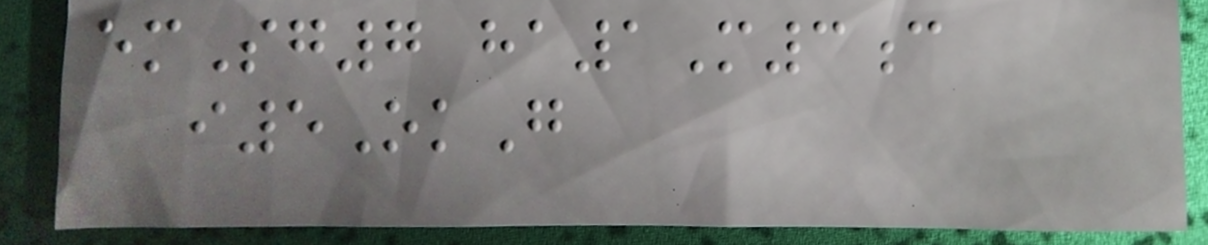emSg7 ha1M3c
i5OkG
